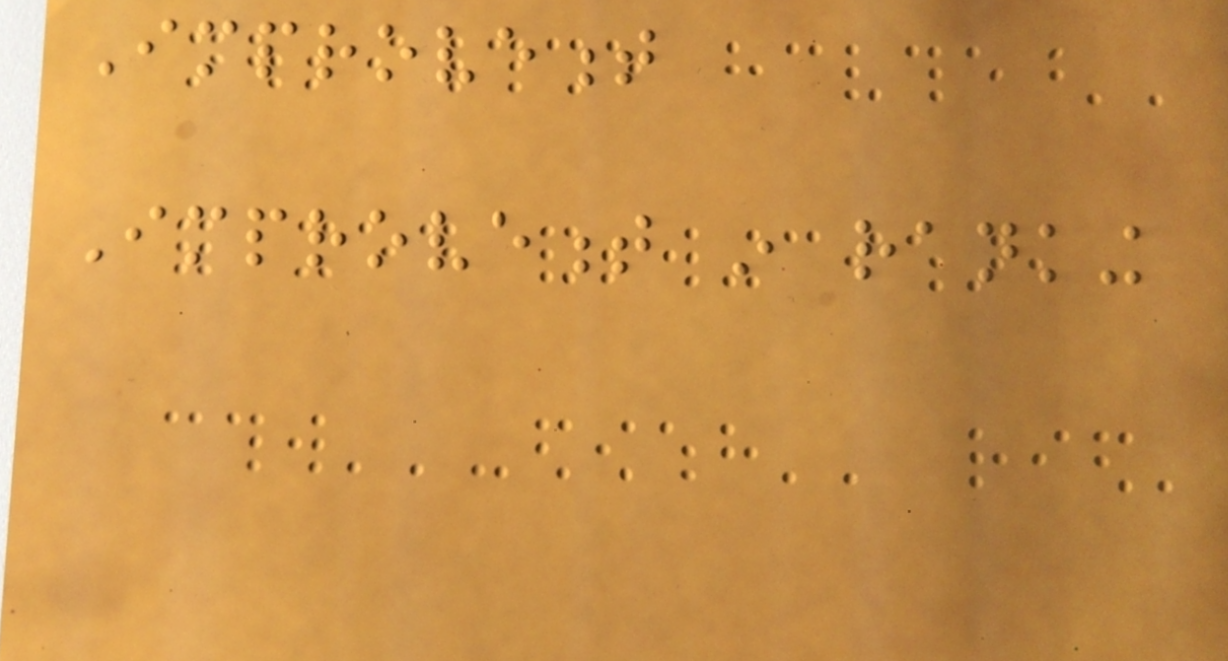Improvement
Improvement in ranking
